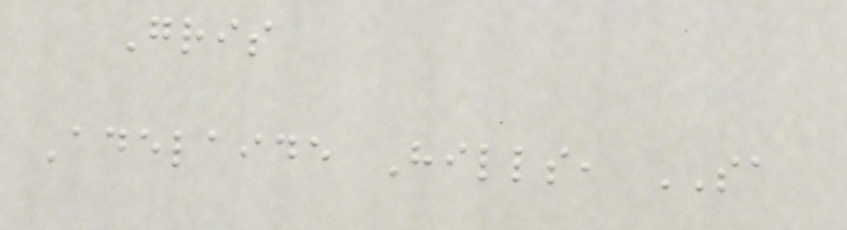Gris
Adelaide Hills, SA
